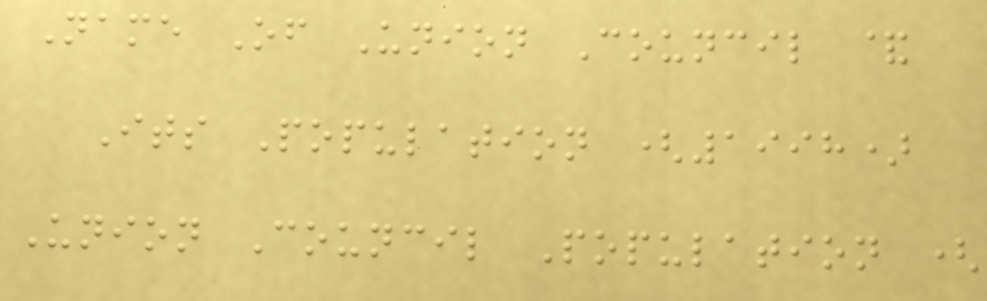Name Of Union Council &
Its Population (1998)
Union Council Population (
